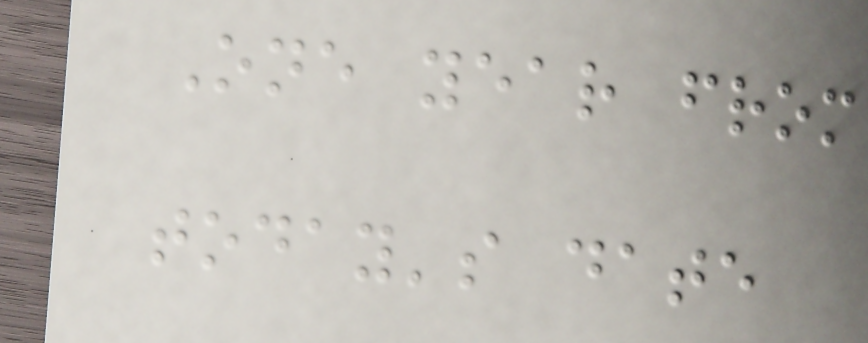One year from
today's date
